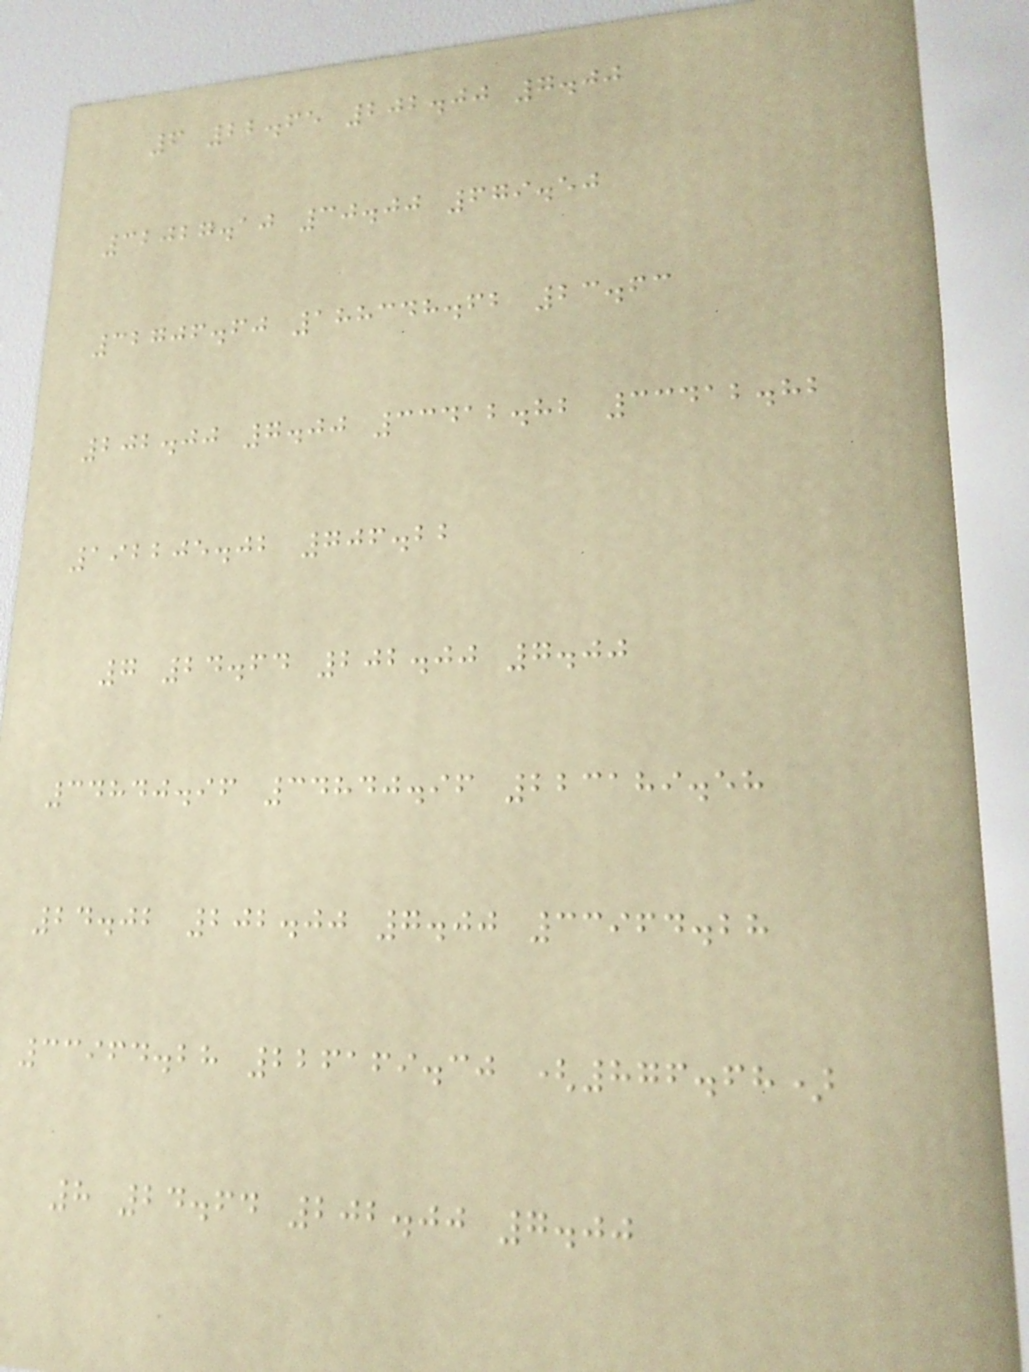6 22.65 202.00 7.00
32027.10 30.00 679.50
32706.60 188348.62 23.63
202.00 7.00 33412.82 33412.82
192205.02 706.22
7 24.64 202.00 7.00
34840.96 34840.96 223189.58
24.02 202.00 7.00 33964.28
33964.28 226169.30 (876.68)
8 24.64 202.00 7.00
